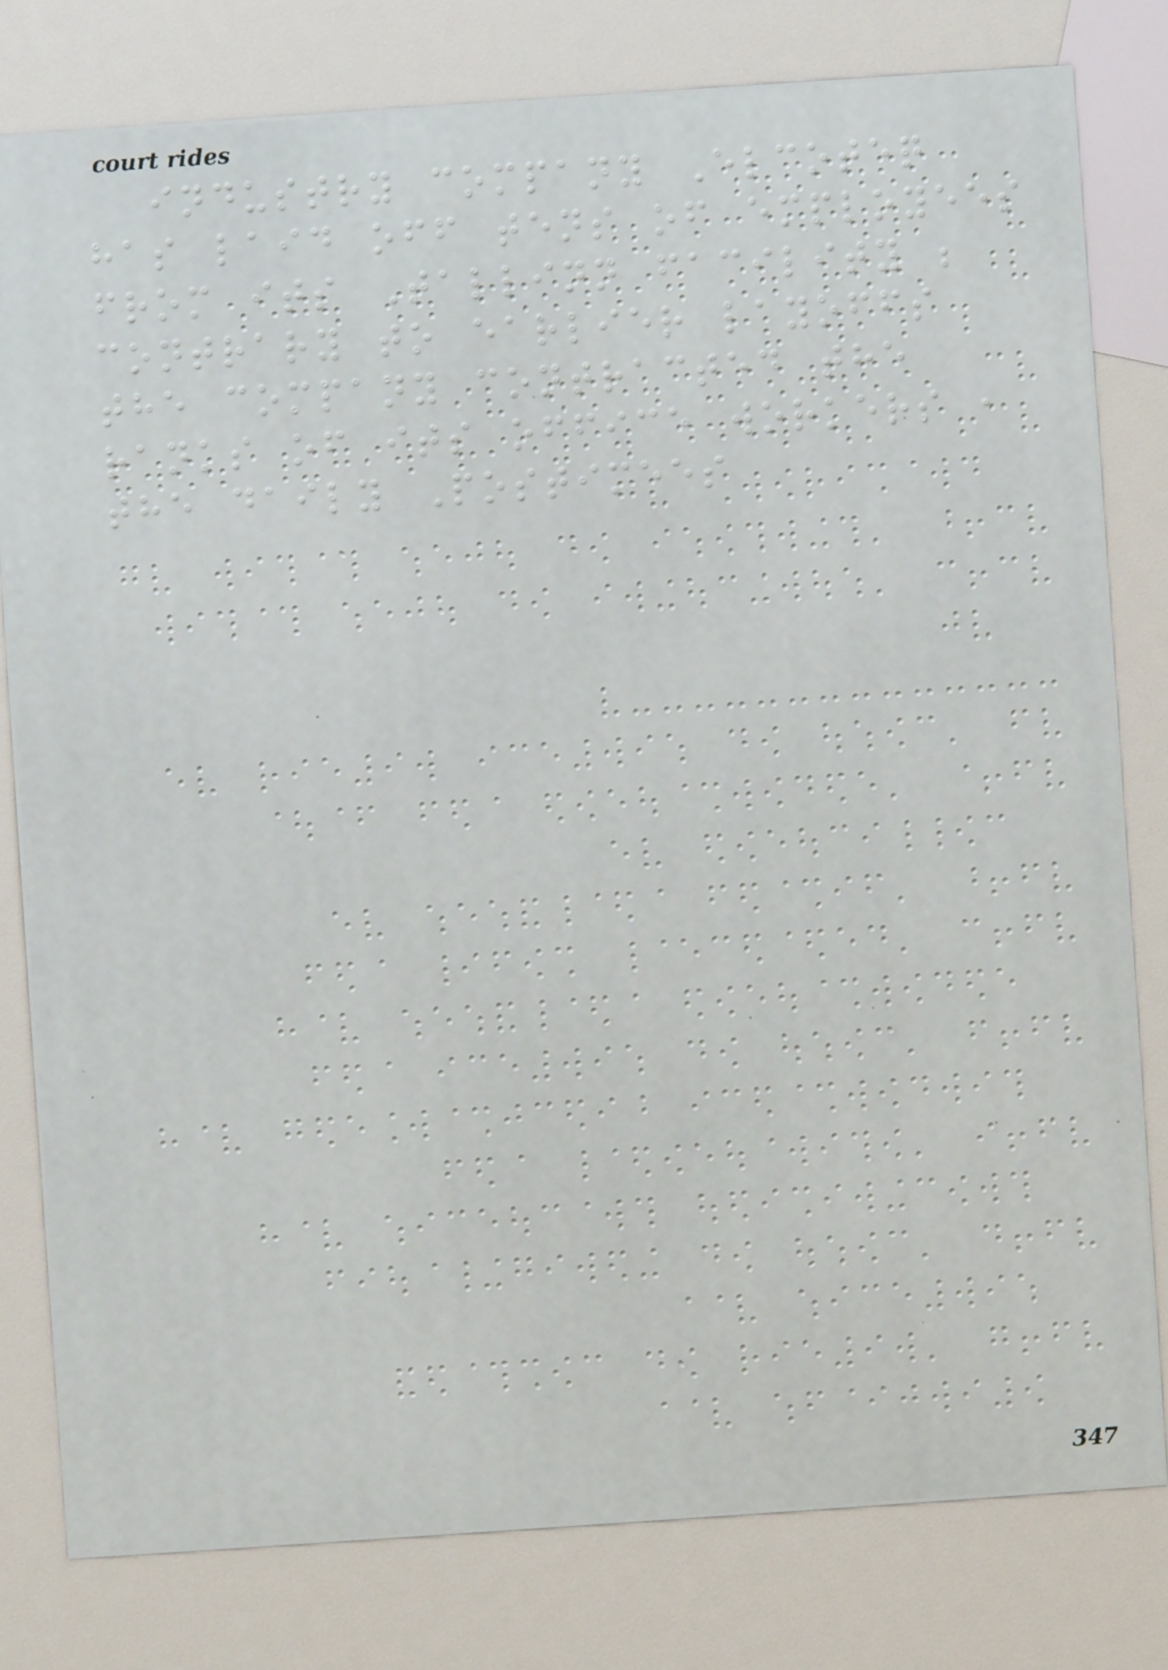industry company Elcoteq
has laid off tens of employees
from its Tallinn facility ;
contrary to earlier layoffs
the company contracted the
ranks of its office workers ,
the daily Postimees
